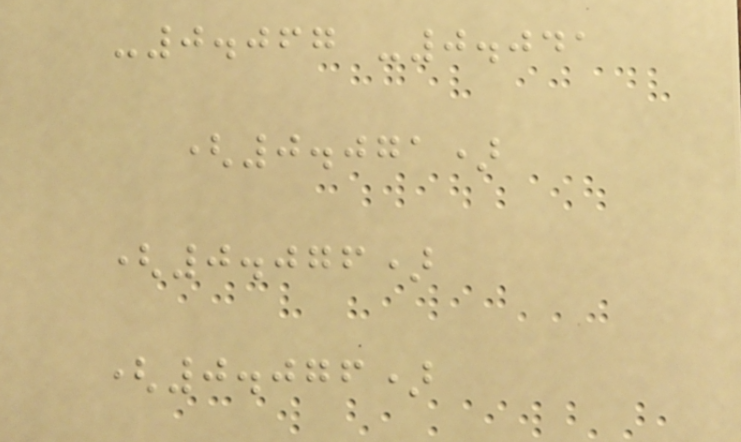-0.067 -0.041
(0.071)
(0.076)
(0.076)
